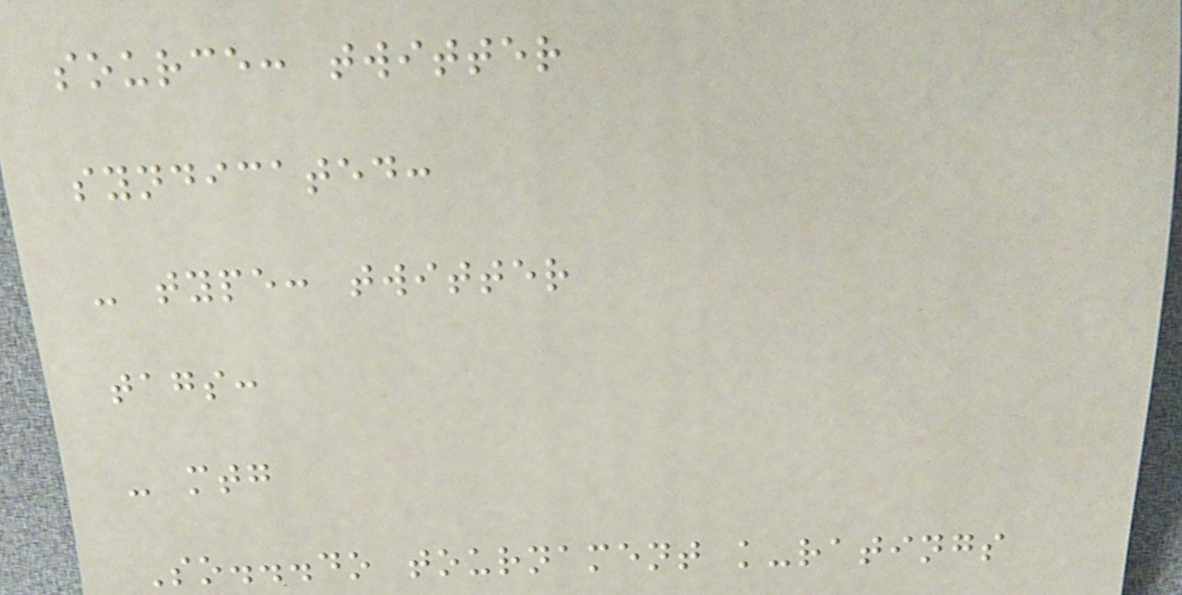source: twitter
syndicated:
- type: twitter
tags:
- mtg
So...do tournament k-ratings
